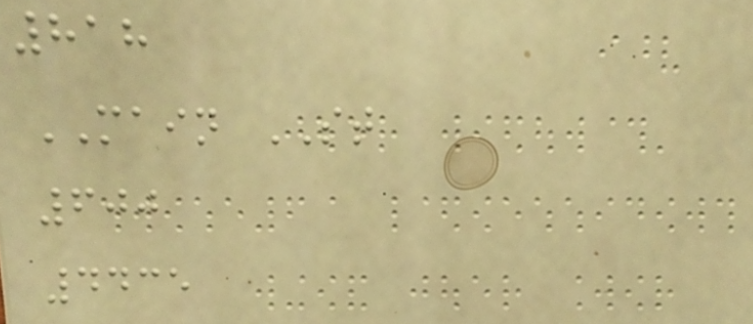818
MAIN ST
600
4435
